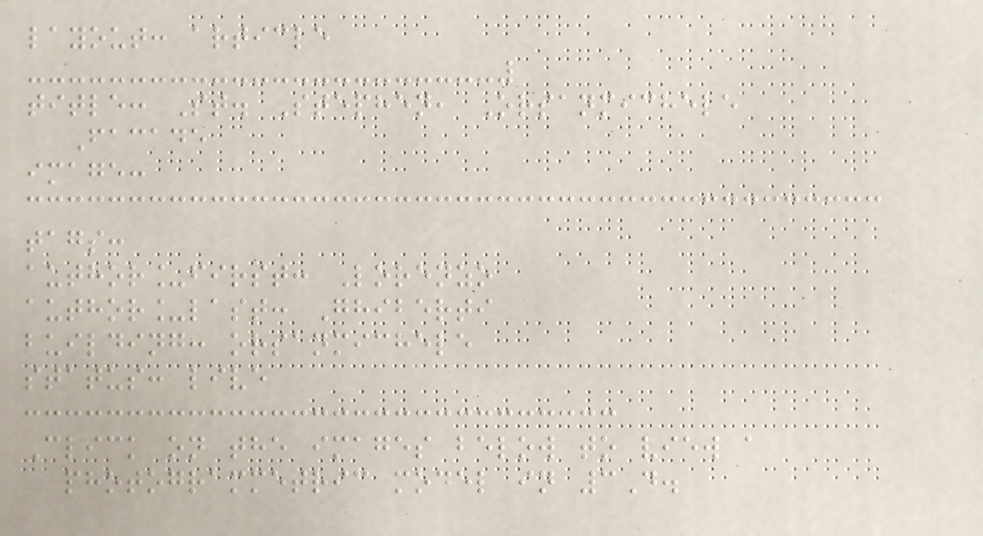layout: article
title: St. Stephen, Orsanmichele
Facade
image:
tags:
author_first: Lorenzo
author_last: Ghiberti
building: orsanmichele
status: live
Click on the images below to view a
photogrammetric model in 3D.
